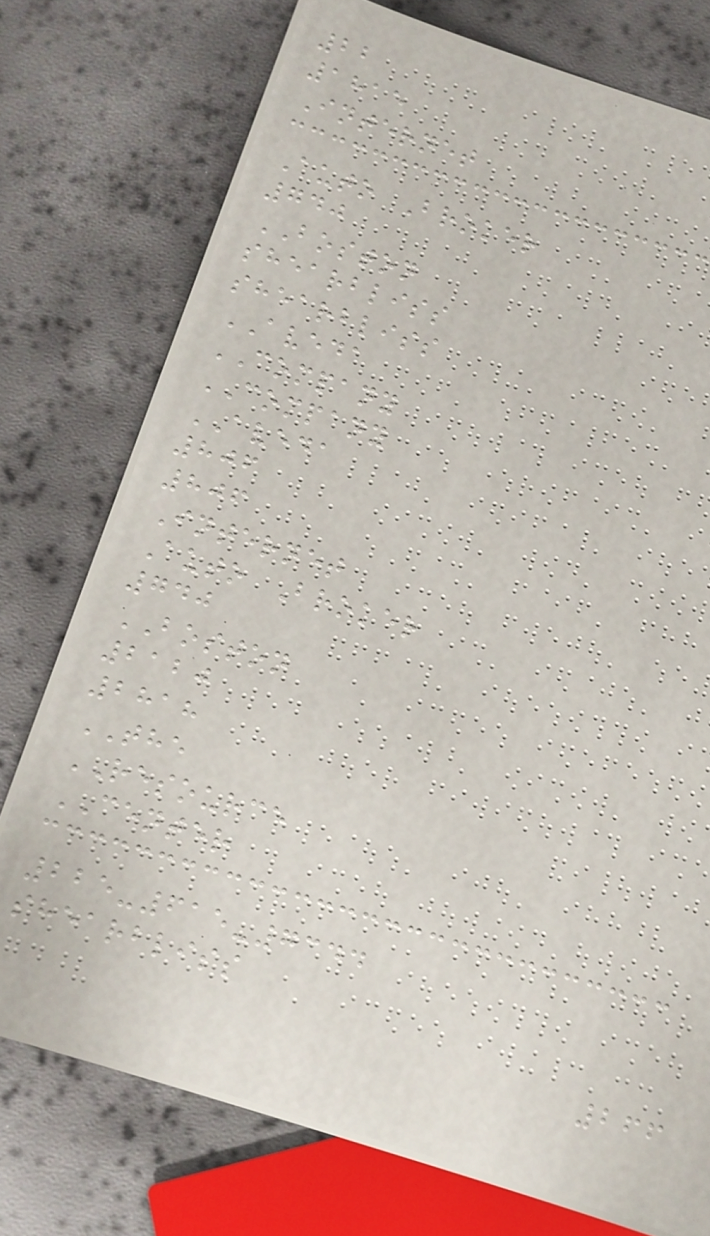22
1815
Internet
Auto Broker
740
BOSTON
shearbliss
shearbliss
AVEDA
COMPANY
COMPANY
AVEDA
806
806
Internet
Auto Broker
740
BOSTON
2120
2818
THE
RESOURCE
CENTER
225-615-7344
shearbliss
266
